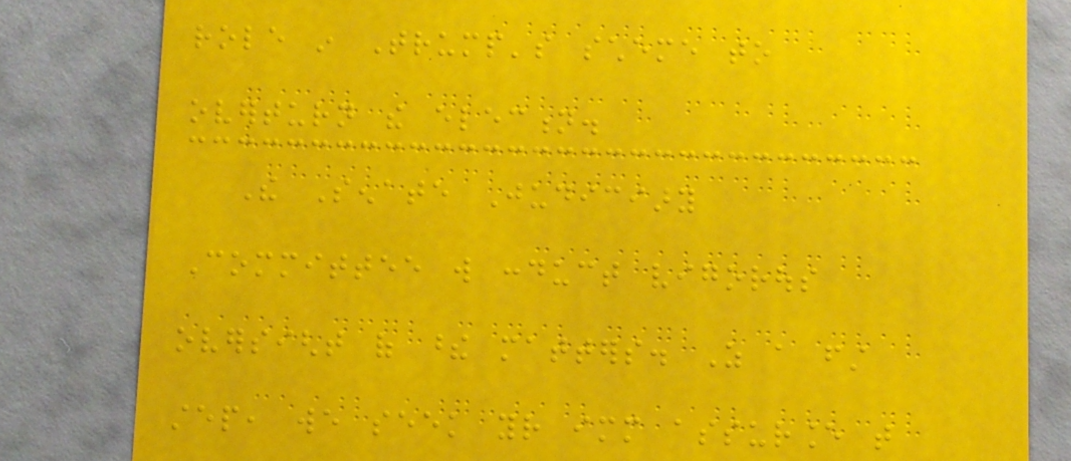role in Trump's scheme to
overturn the election.
The Senate Judiciary
Committee will conduct vigorous
oversight of these matters. As a first
step, we seek your immediate assurance that
